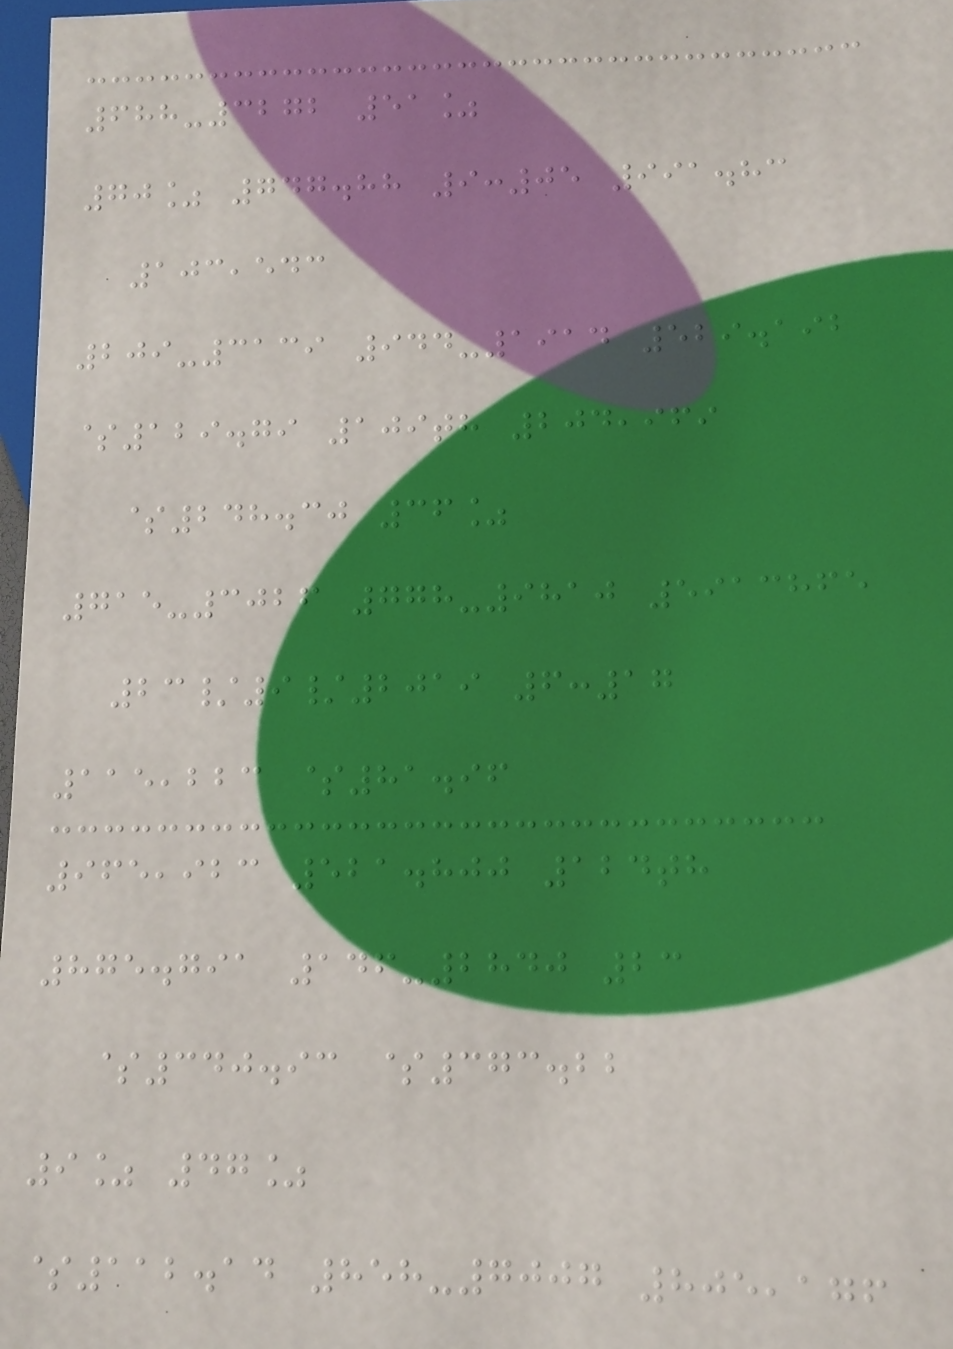688-3272 51%
70% 747.88 9:05 991.83
103,543
209-3139 944-1914 529.192
$129.79 109th 204,969
$248.30 36%
715-3026 778-9810 5913865
23/9/2019 6:17
115,223 $81.96
965,923 521.800 124th
875.791 146-2840 23
$340.93 $373.22
9% 47%
$112.14 858-7007 805,176
